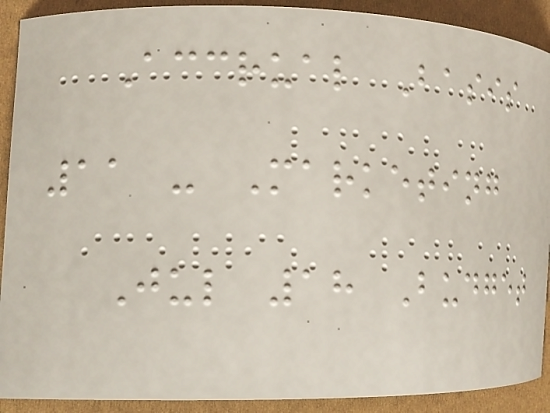Accrual Basis
11 - Marketing
Jul 18 Budget
